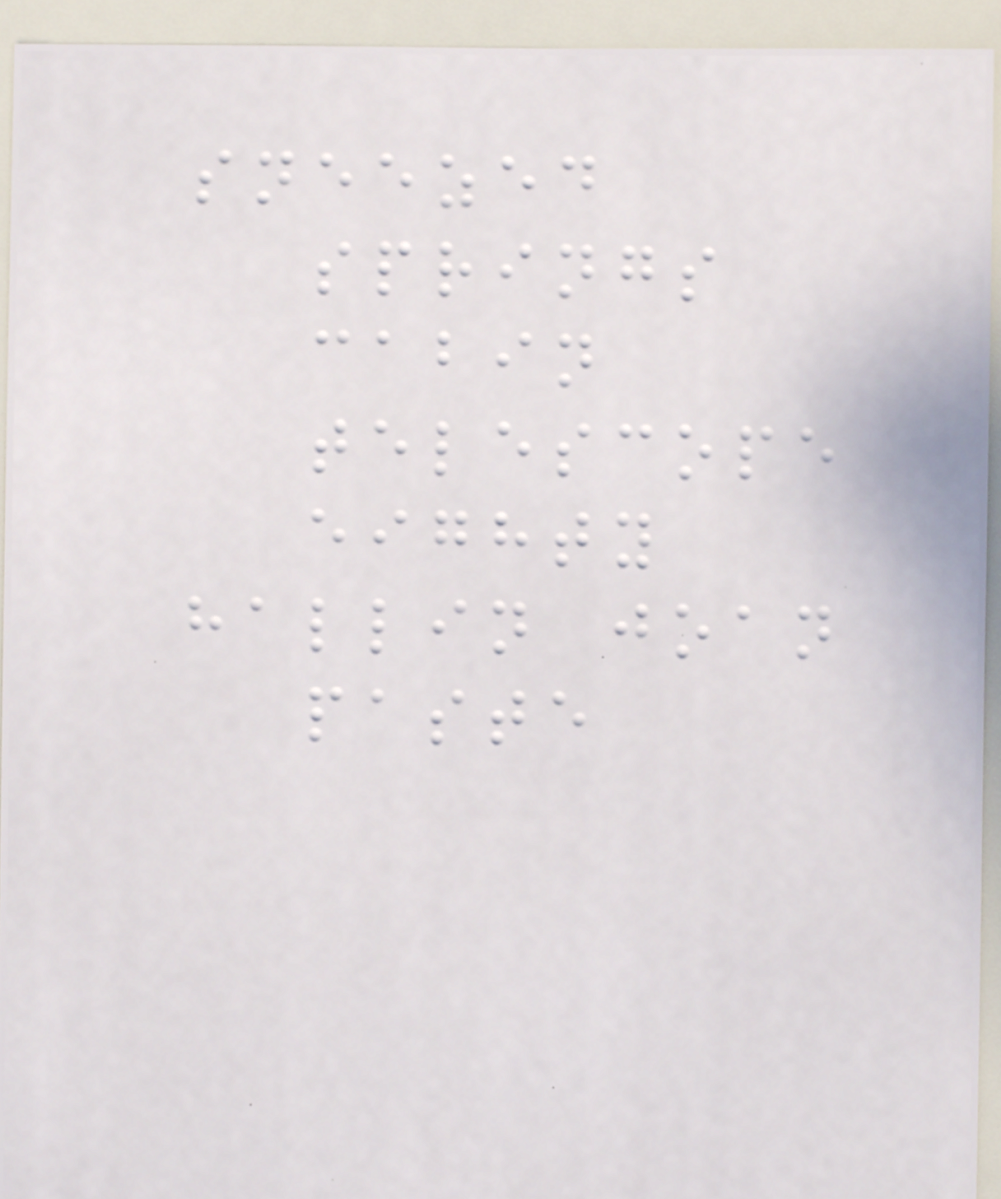sneezed
springs
cabin
telescope
eighty
hallin joan
paste
